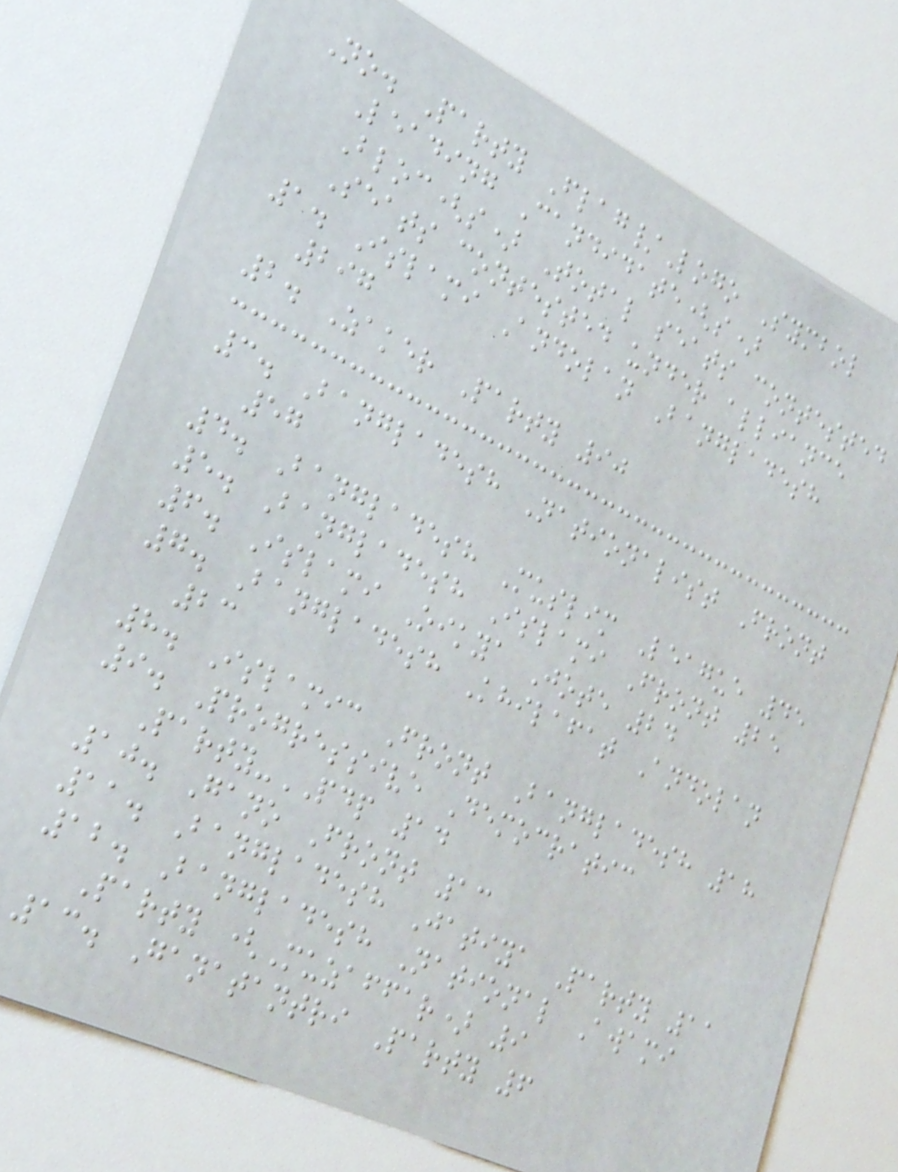No. Party Flag/Logo Symbol
Leading Candidate(s)
Bloc(s) Total seats contested
Seats contested under alliance
1. Islami Andolan Bangladesh
297
2. Zaker Party 90
3. Bangladesh Nationalist Front
57
4. Bangladesh Muslim League 45
5. Bangladesh Islami Front 25
6. Islami Oikya Jote 24
7. Bangladesh Khilafat Andolan
23
8. Islamic Front Bangladesh 18
9. Progressive Democratic
Party-PDP 14
10. Gano Front 13
11. Bangladesh Jatiya Party 11
12. Bangladesh National Awami
Party (Muzaffar) 9
13. Ganatantri Party 6
